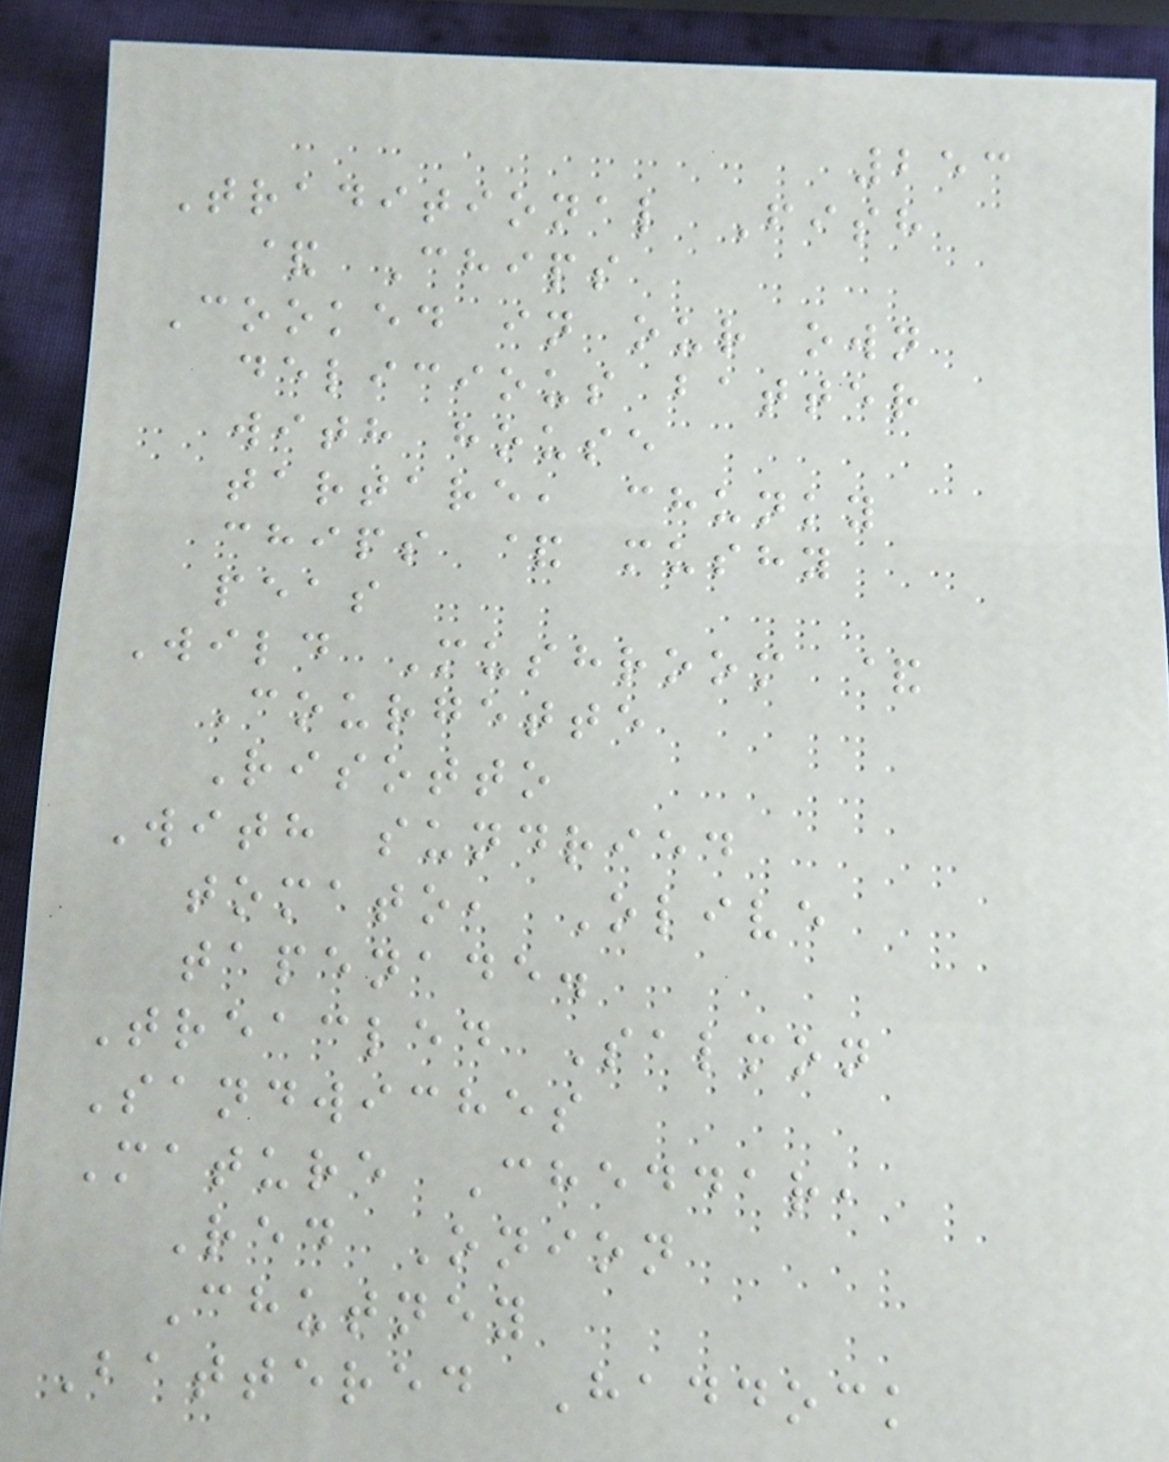253
Traditional Fish
& Chips
Cooked in our own
delicious batter
with house
tartare, chunky
chips & mushy
peas
Wild Mushroom &
Courgette
Risotto
With sundried
tomato, Olive
tapenade.
Treacled Salmon
Sandwiches
Mature Cheddar,
Red Onion
Chutney
Battered Haddock
